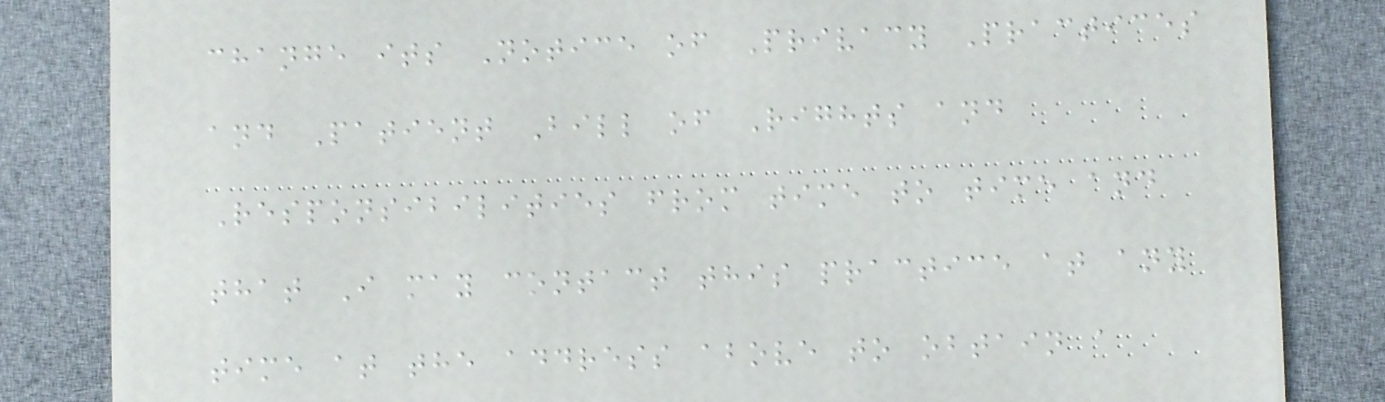change its Notice of Privacy Practices
and Patient Bill of Rights and
Responsibilities from time to time and
that I may contact this practice at any
time at the address above to obtain a
